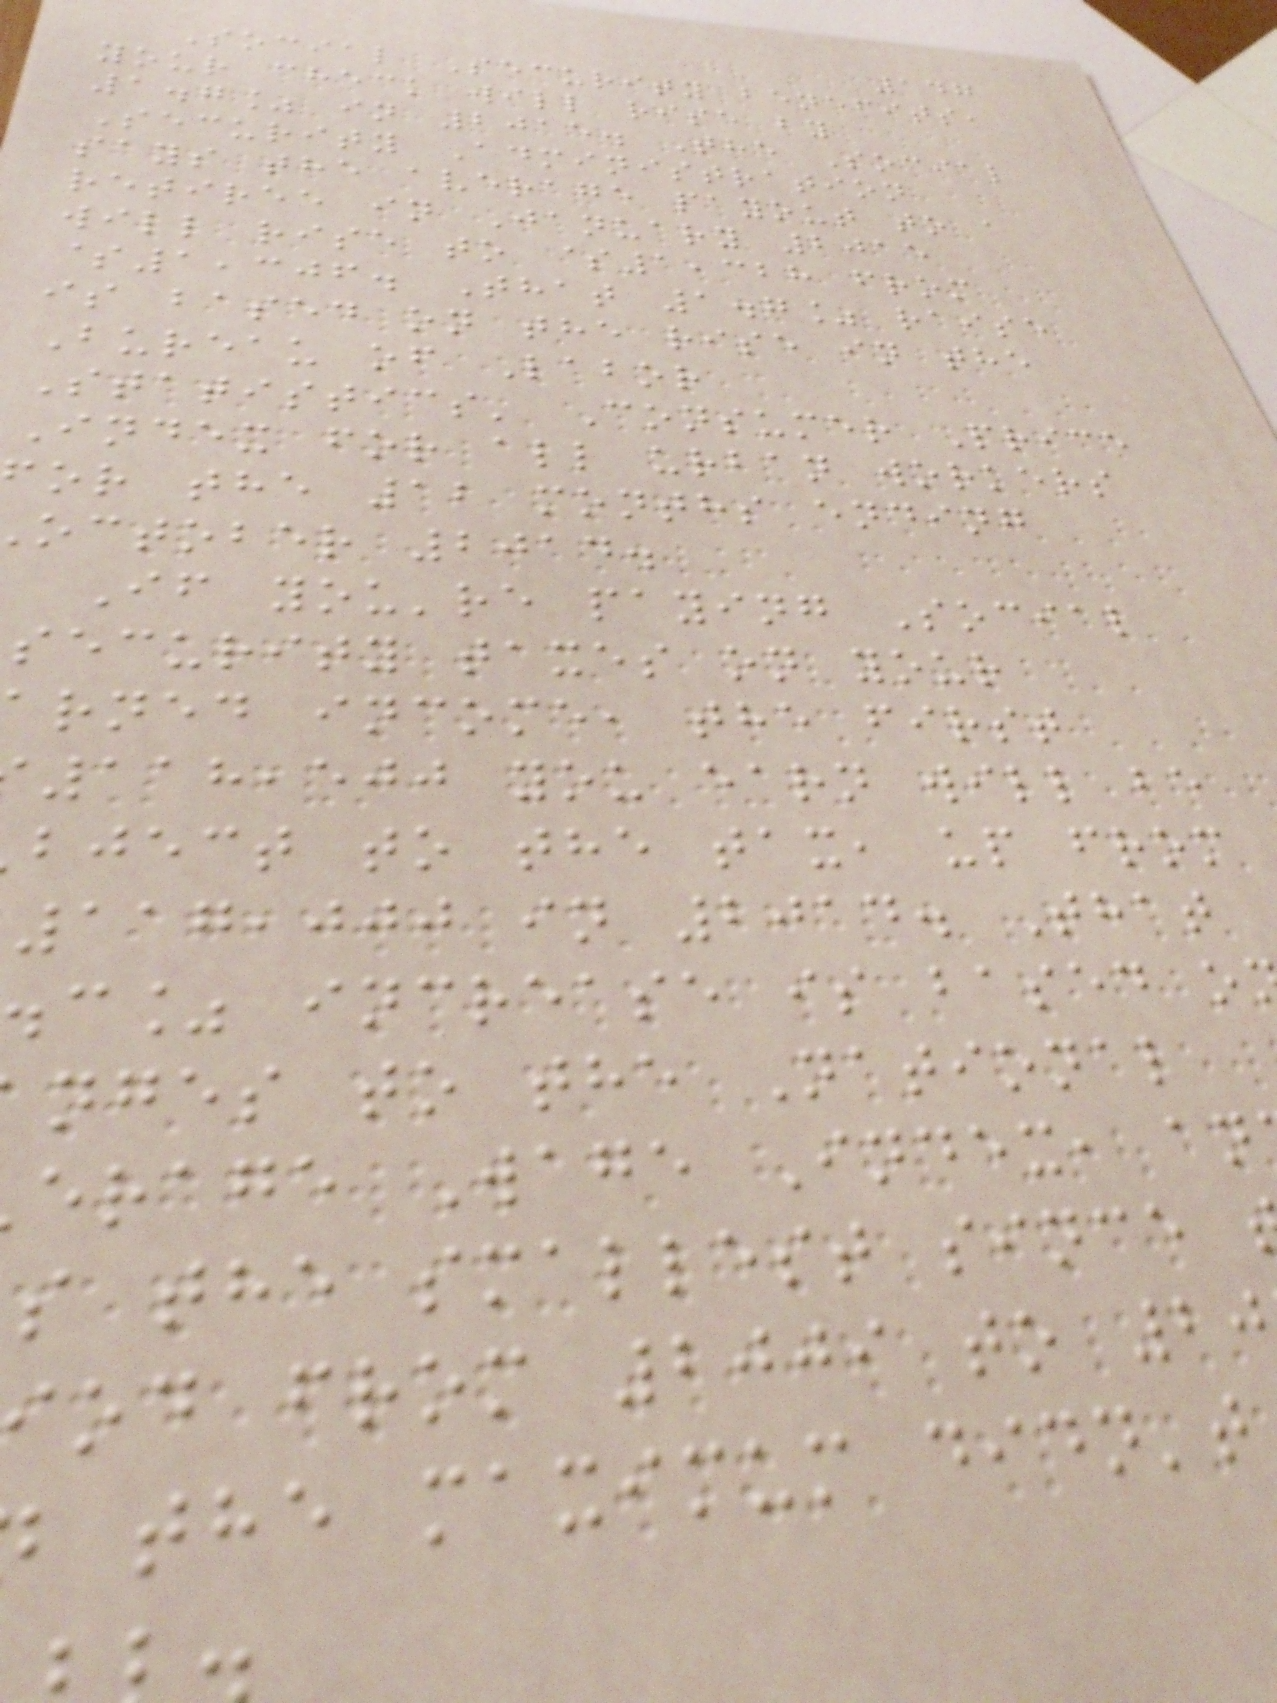147
Social Security benefits,
your check will rise by
1.7% in 2015. The Social
Security Administration
says the average payout to a
retiree in January 2015
will rise to $1,328 from
$1,306. That 1.7% raise
is based on the rise in the
Bureau of Labor
Statistics' Consumer Price
Index for all urban workers
or the 12 months ending
october 2014.
If you're paying Social
security taxes on your
rned income, the first
118,500 you earn will be
bject to the tax, up from
117,000 in 2014. That
c% increase is based o
nges to the National
erage Wage Index, an
s the smallest since
od from 2009 to 20
the maximum didn't
